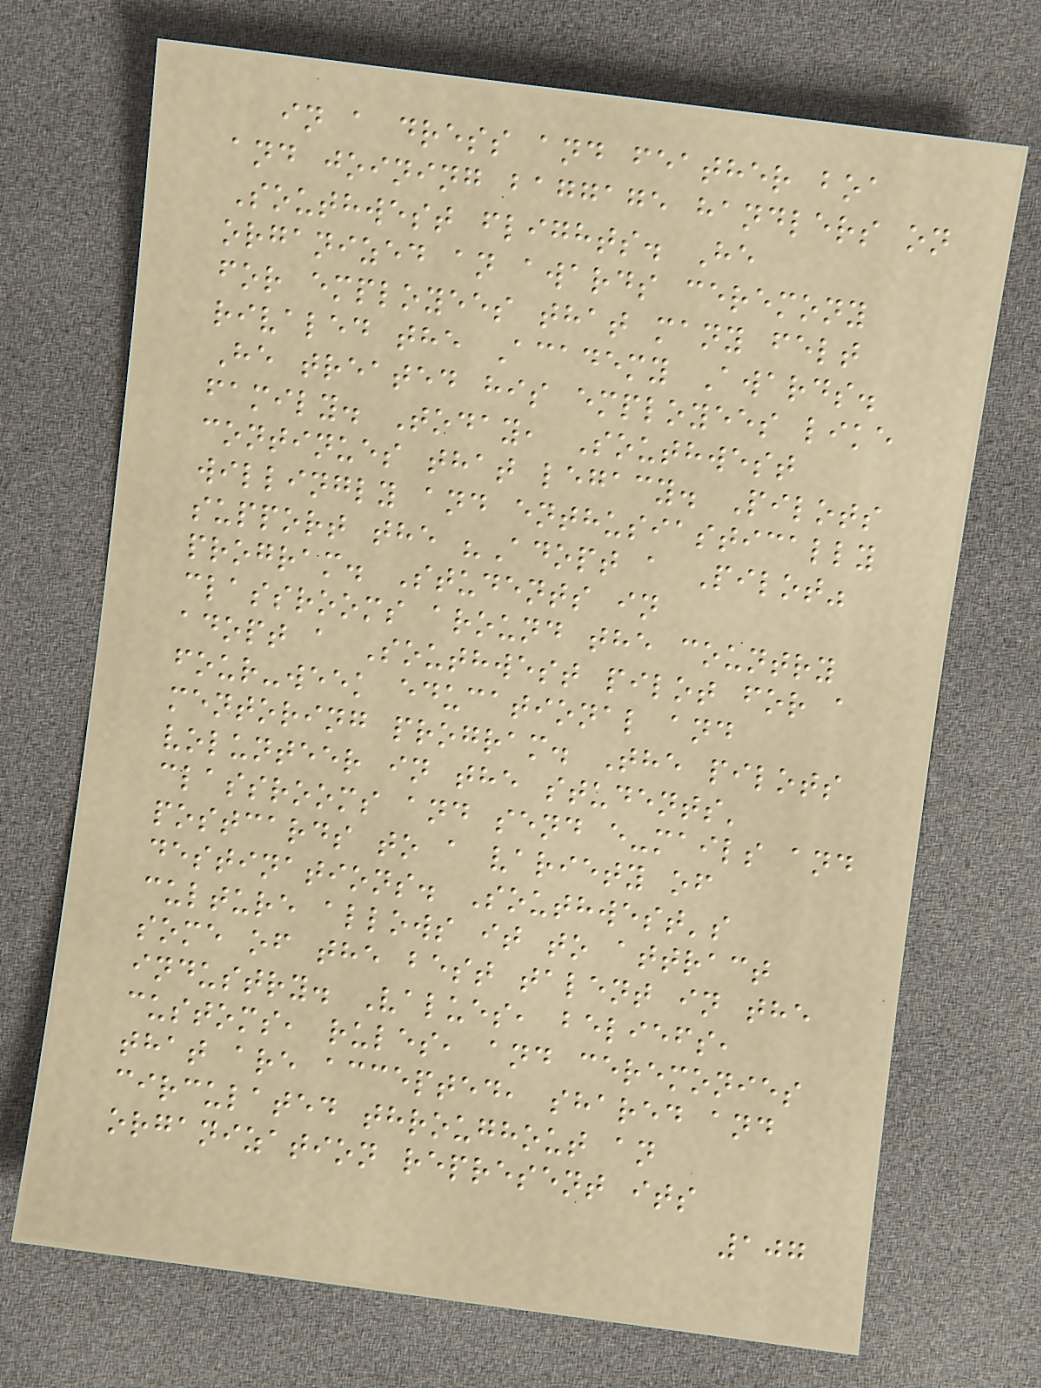in a dress and feather boa
and joining baggage handlers on
Southwest flights. He
organized an awards ceremony
for employees that many felt
rivaled the Academy Awards.
He treated his employees like
family. Today, Southwest
continues that legacy. Pilots
willingly and enthusiastically
support the "Adopt a Pilot"
program. Students in
classrooms around the country
adopt a Southwest pilot for a
four-week educational and
mentoring program. The pilots
volunteer in the students'
classrooms and send e-mails and
postcards to a variety of
destinations. Southwest's
culture allows it to attract
some of the best talent in the
industry. Values, beliefs,
customs, rules, and ceremonies
that are accepted, shared and
circulated throughout an
organization represent its
107
